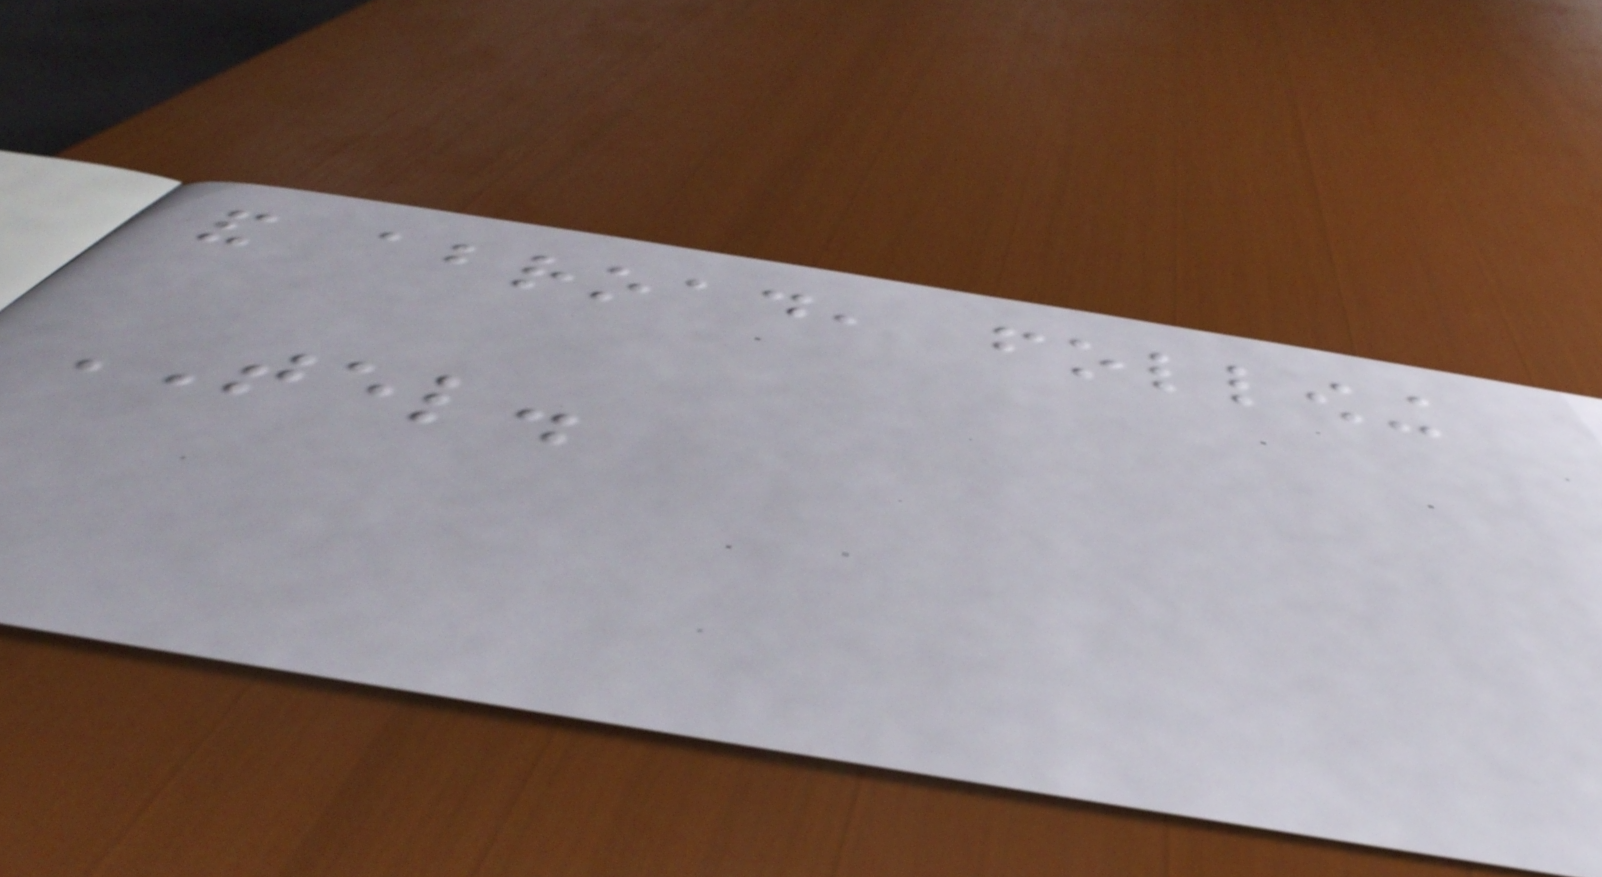and abroad, following
TEL.
